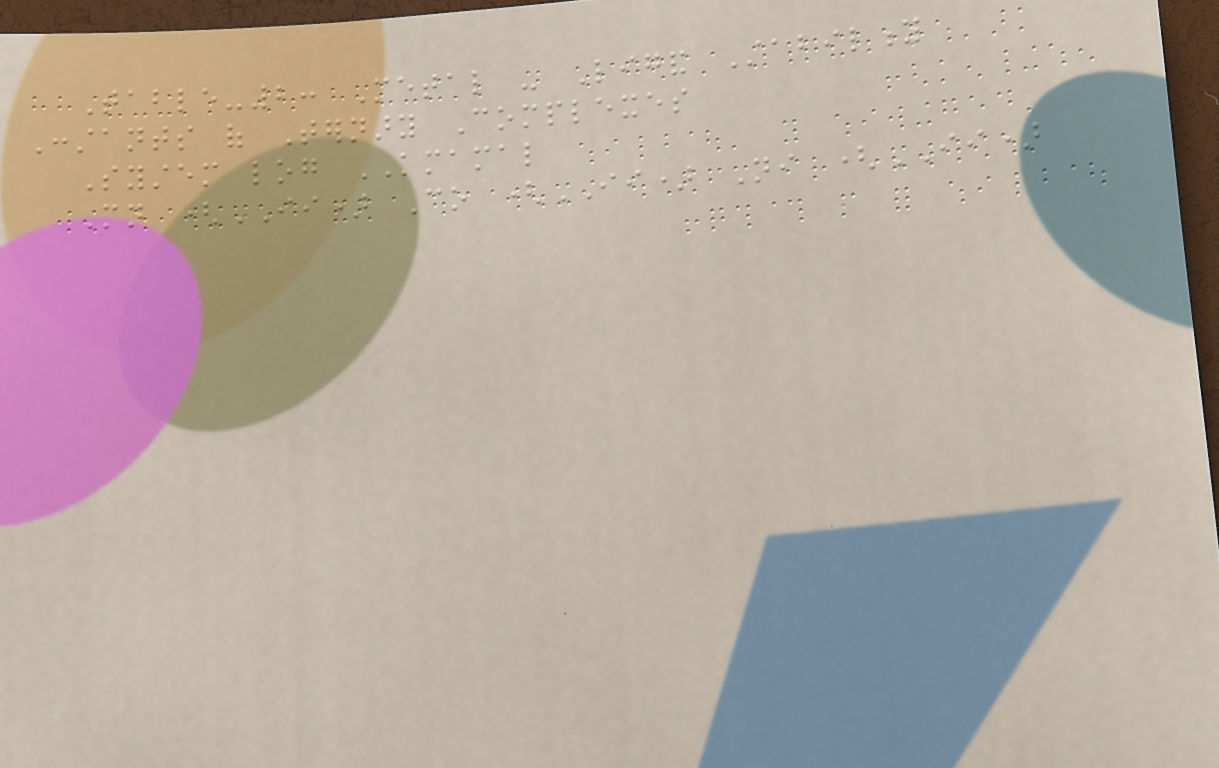Table-2: Metal - Ligand Stability
Constants of Ternary Complexes
System log KMAMAL
Mn (II) Co (II) Ni (II)
